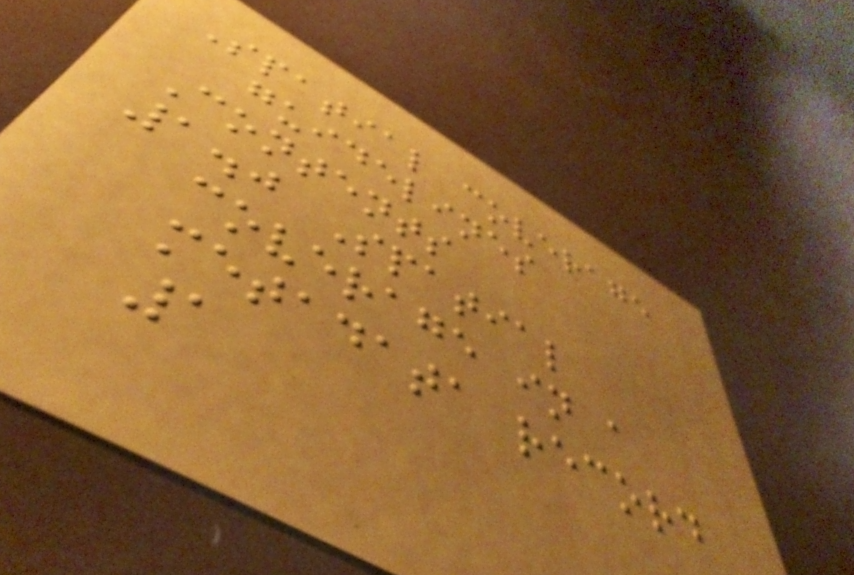Spatial coverage
guidelines
Contents
1.0 Spatial
coverage in a
metadata record
1
